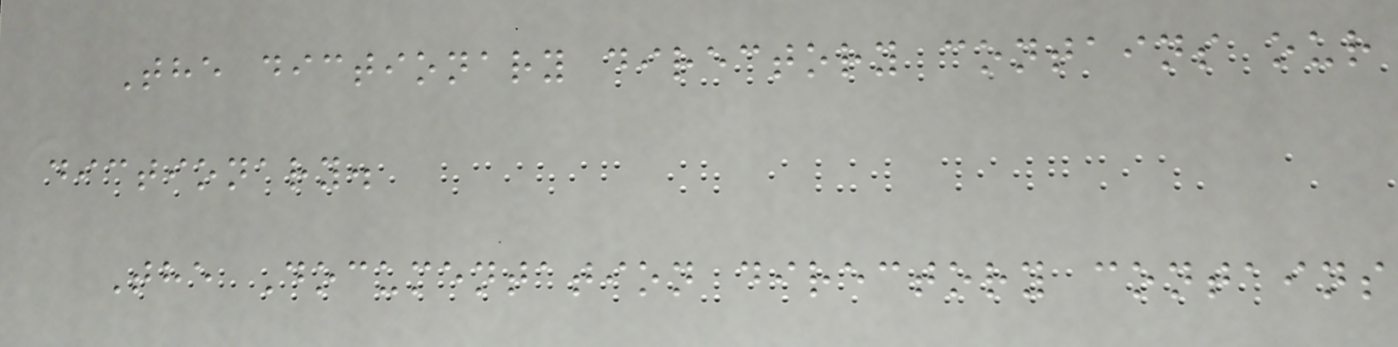The dictionary directory contains our
dictionary.
The Documentation directory contains
